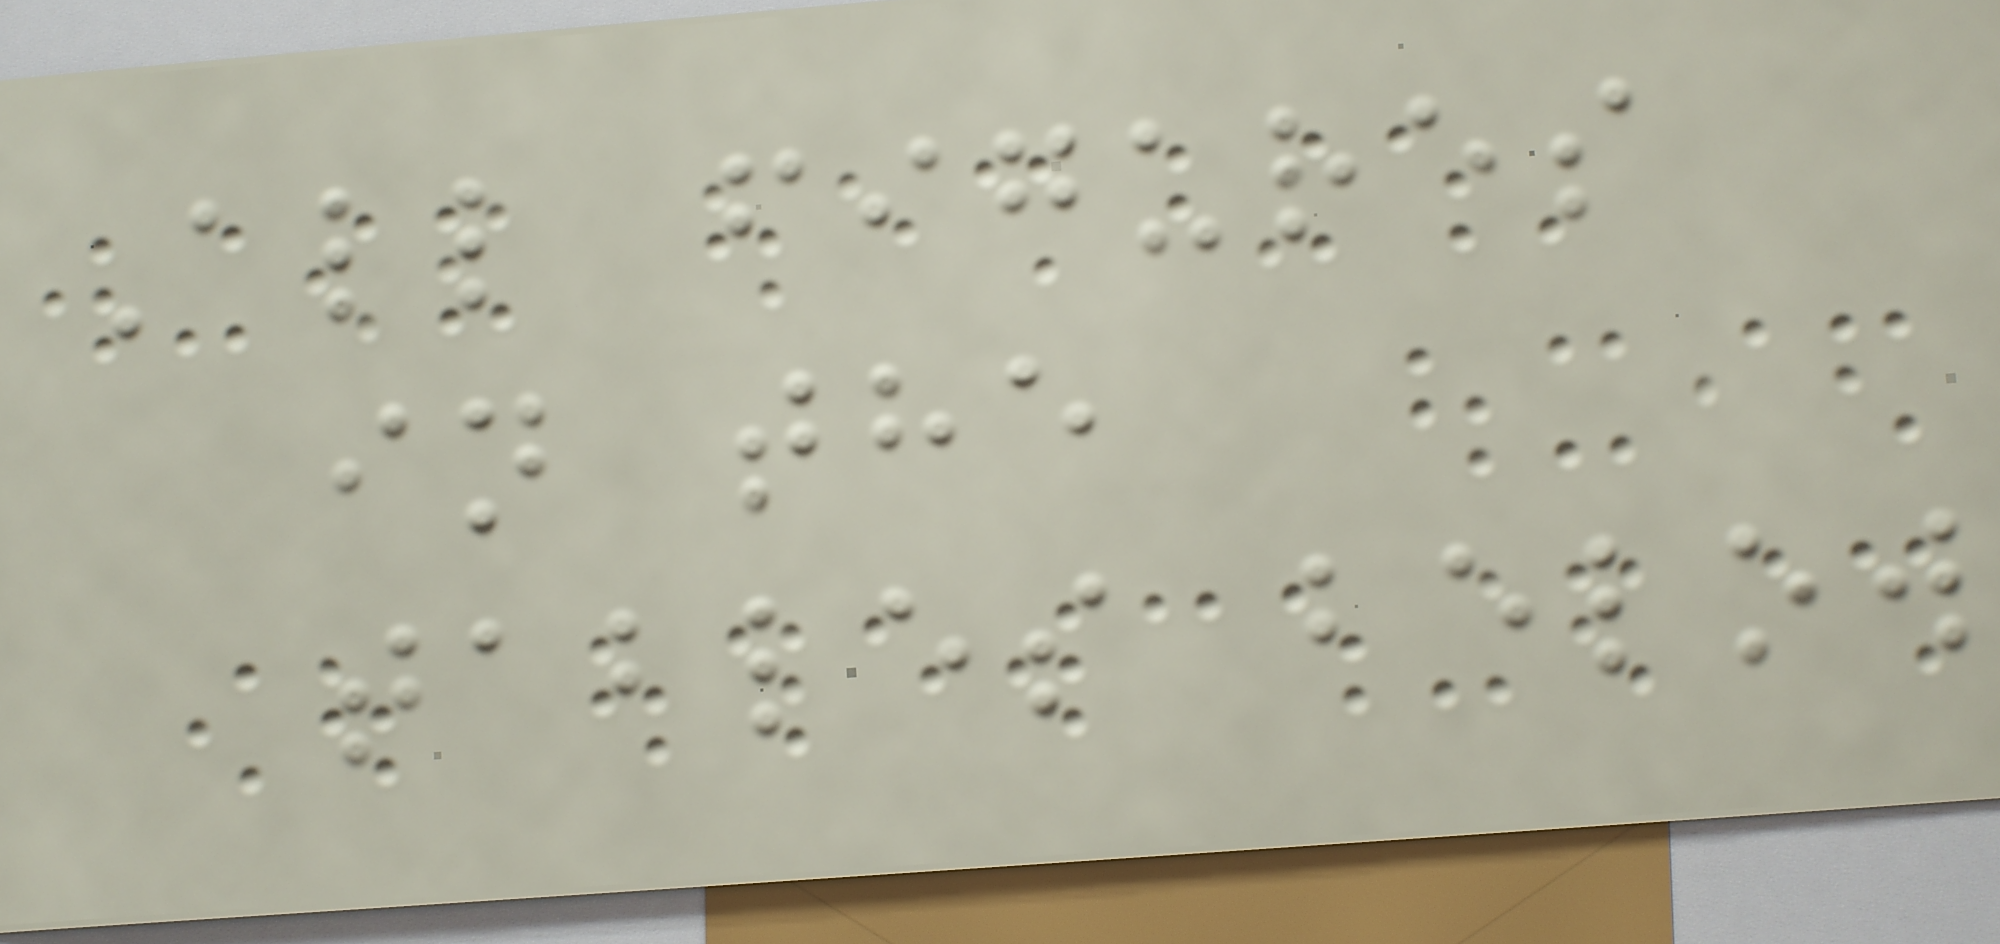All figures
in the
tables below
